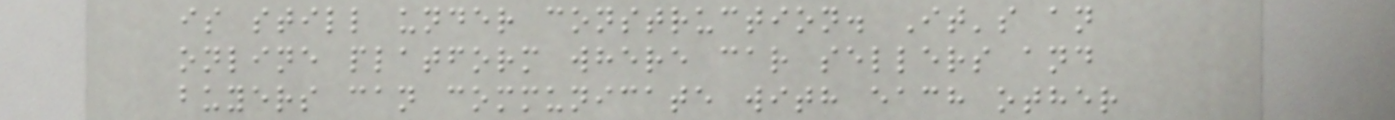is still under construction. It's an
online platform where car sellers and
buyers can communicate with each other
